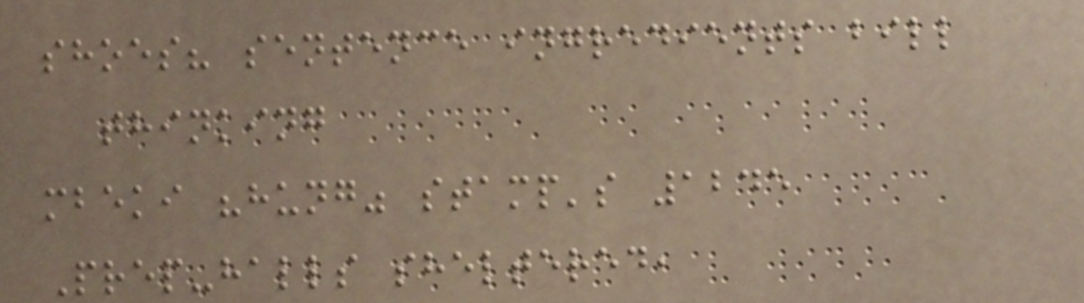shoes? sentence ingredients bill
thinking
mbeki "hung" stamp's 1245
Prep-halls sheltered,
